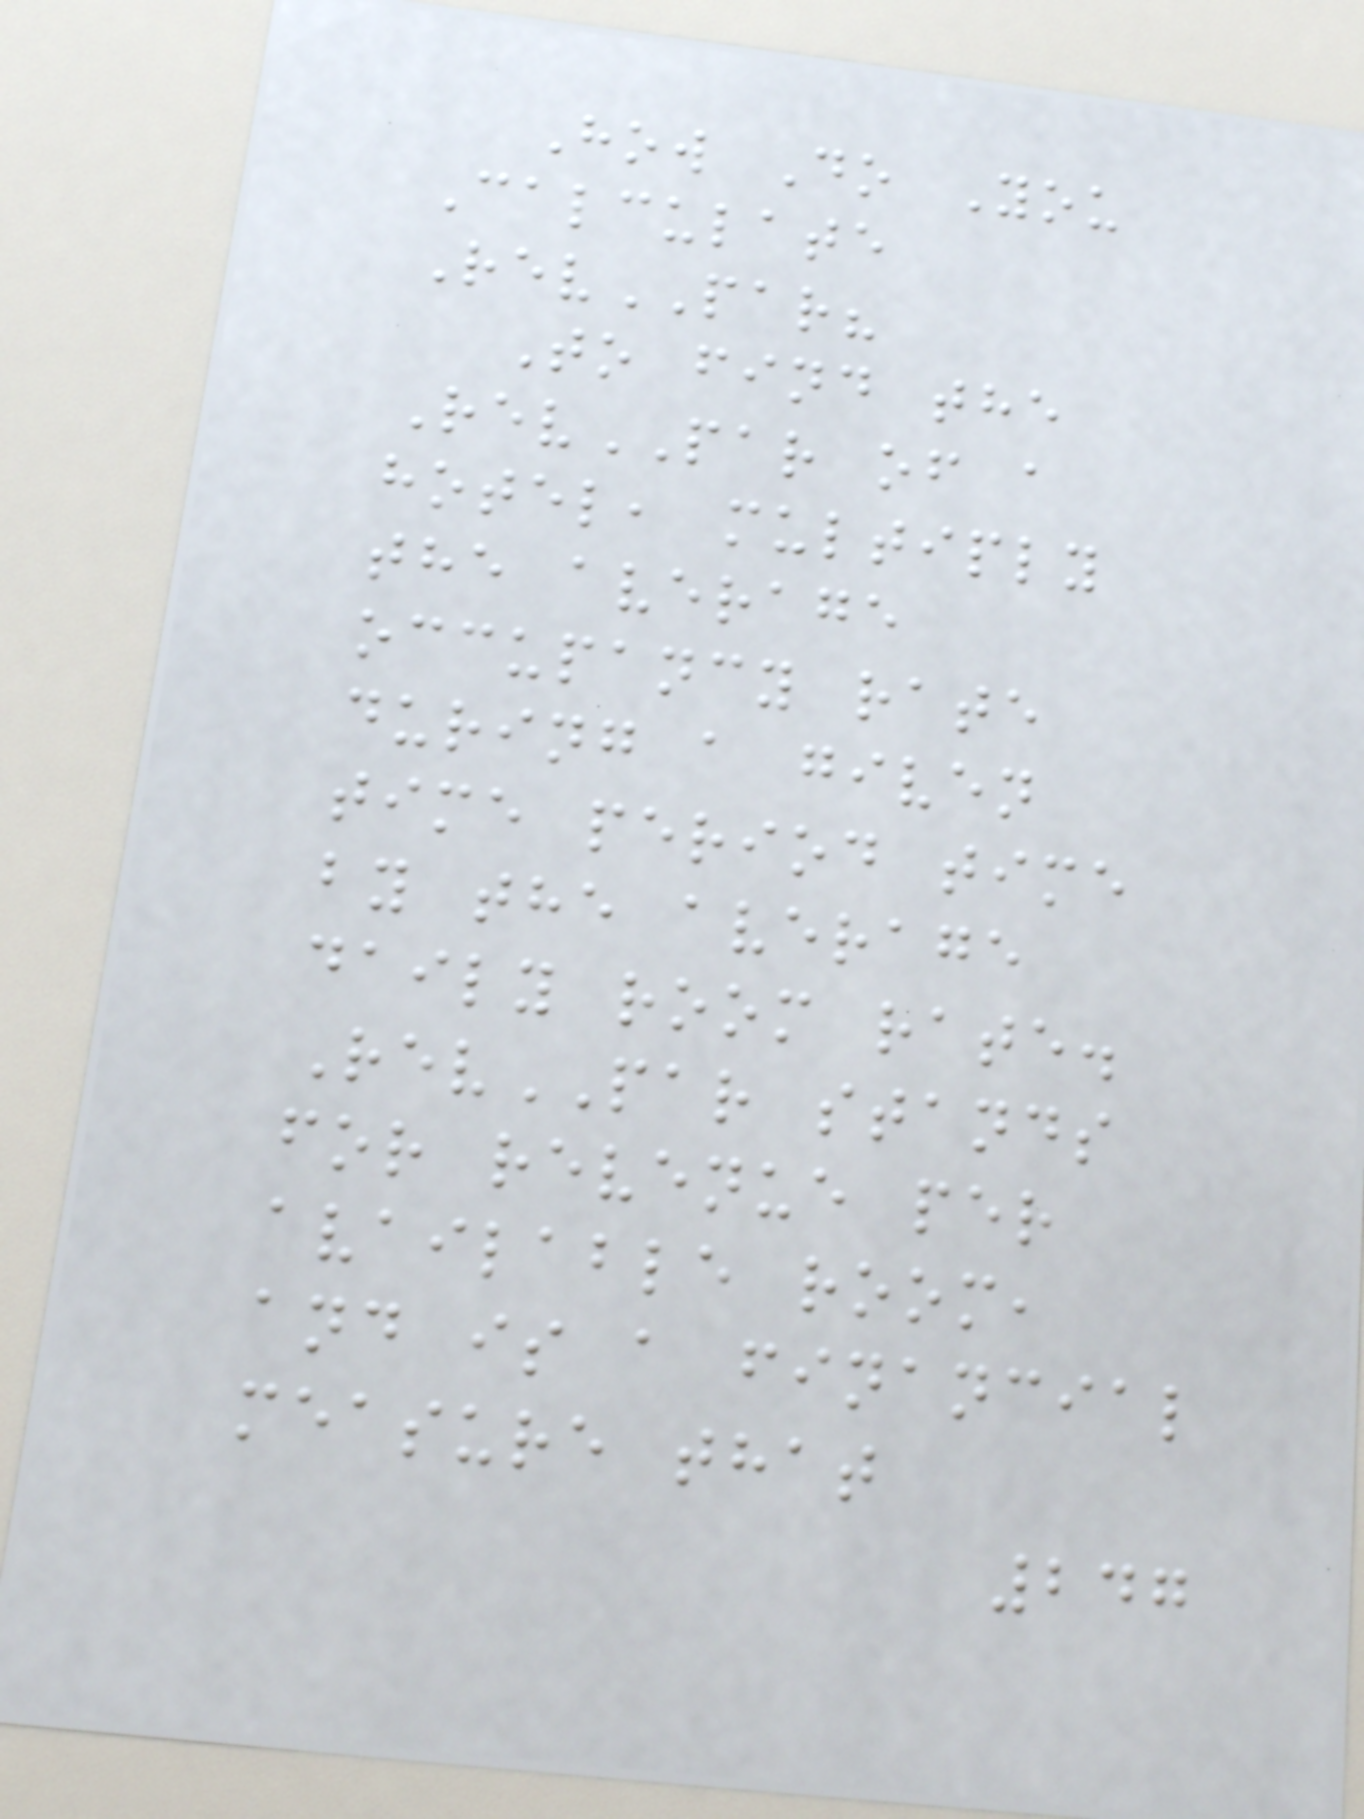How Do You
Calculate
RevPAR?
To find the
RevPAR of a
hotel, multiply
the average
occupancy rate
during a given
time period time
by the average
daily room rate.
RevPAR stands
for revenue per
available room,
and is a financial
measure that
247
